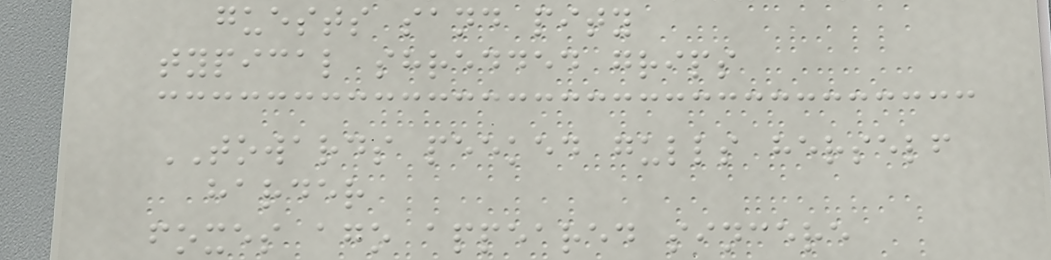guests sand pity
typical shredded grips
TOWARDS peeked gulls herself
harder
foxes ago appeared sincere
